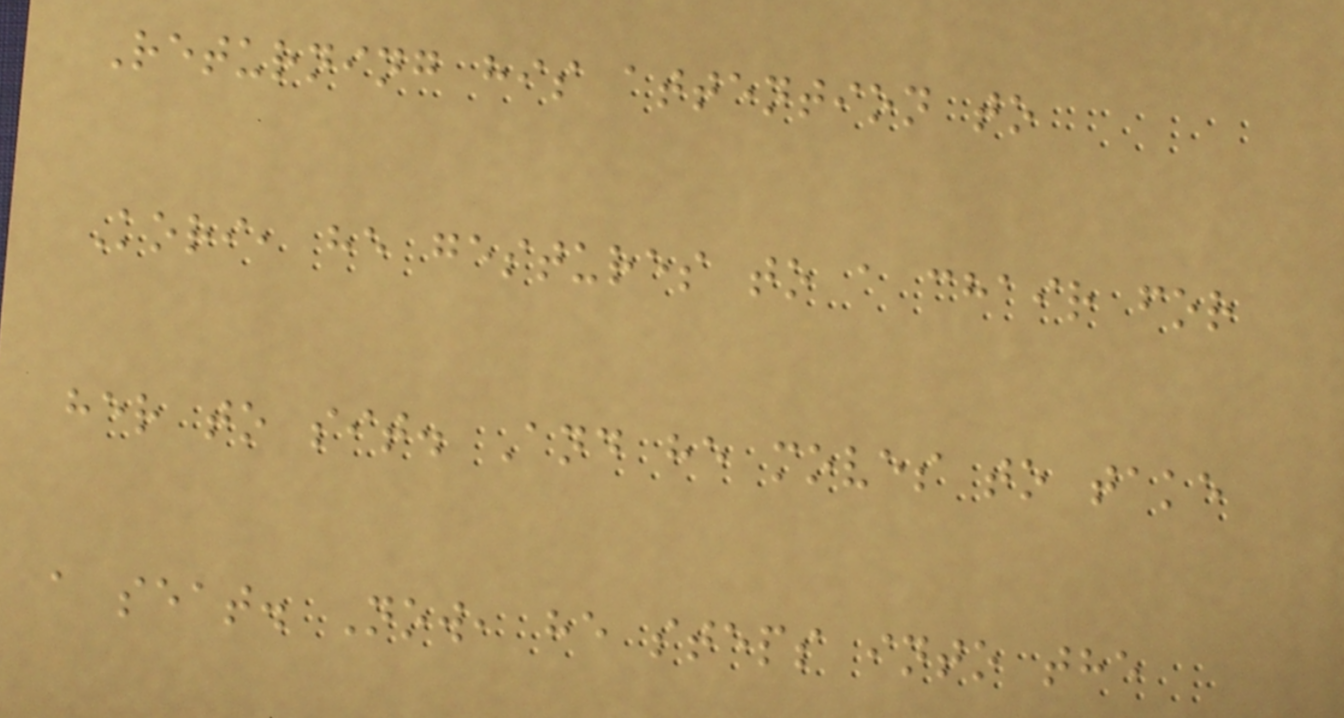Returning his attention to
Kori, he gestures to a chair for
her to sit. And he moves to take
a seat. Now, he steps into the
